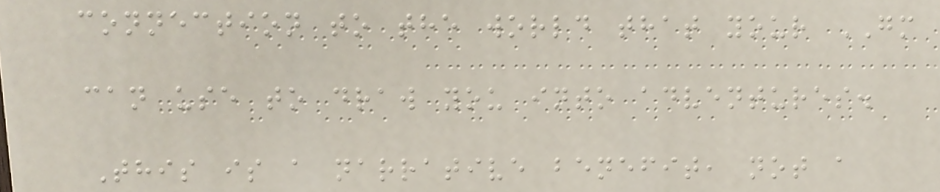connection to the world that your GM
can use to draw you into adventures.
This is a narrative benefit, not a
